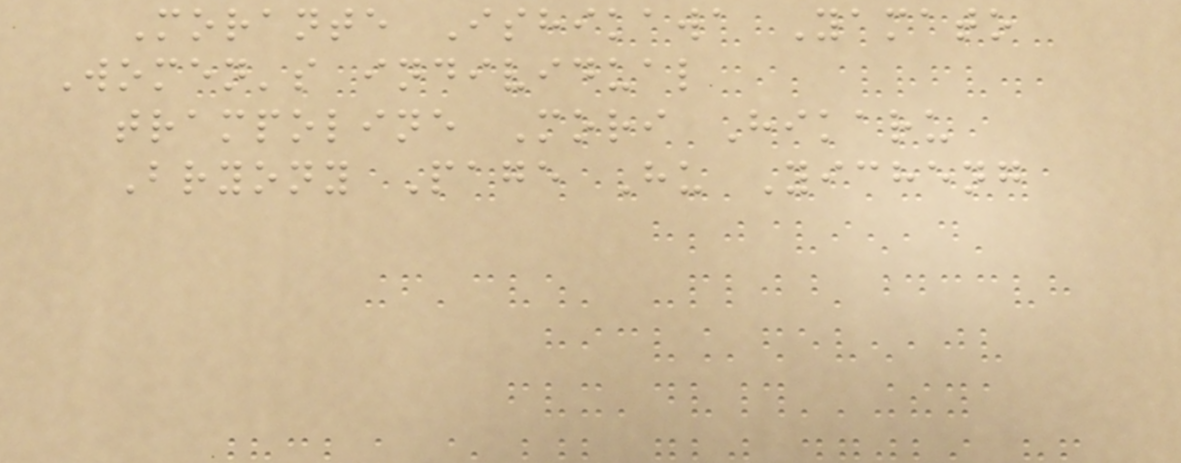Morante Ishikawa Yamato
Women's individual
trampoline Mori Hikaru
Bryony Page Hu Yicheng
